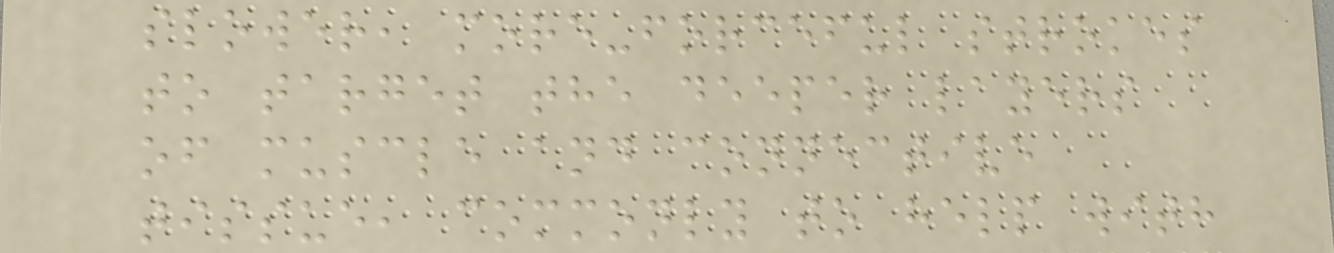slower, more-forceful strokes
to target the deeper layers
of muscle and connective
tissue, commonly to help with
